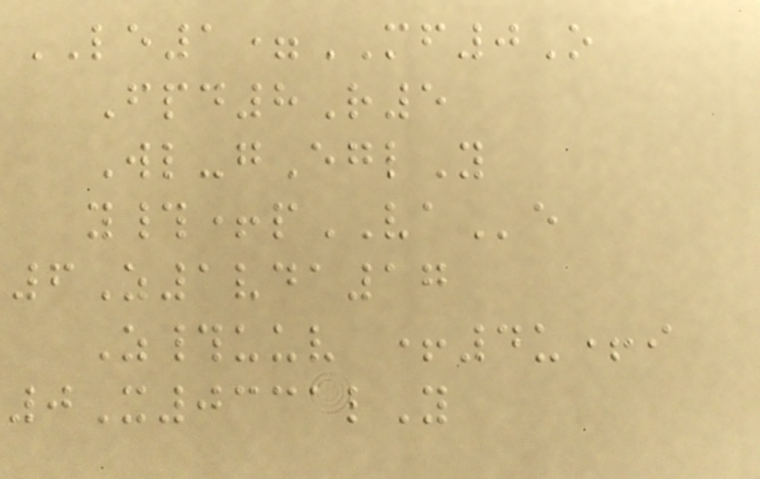LE1=MF0O
Fpd8R5
Wl-gEglY
y#+pVAe
6Z1vda17
Z#uuv +4u+i
0X0331lY
